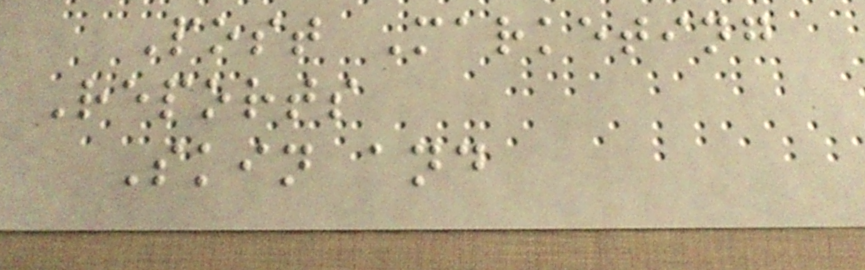Post Marketing
Reports
Skin and
